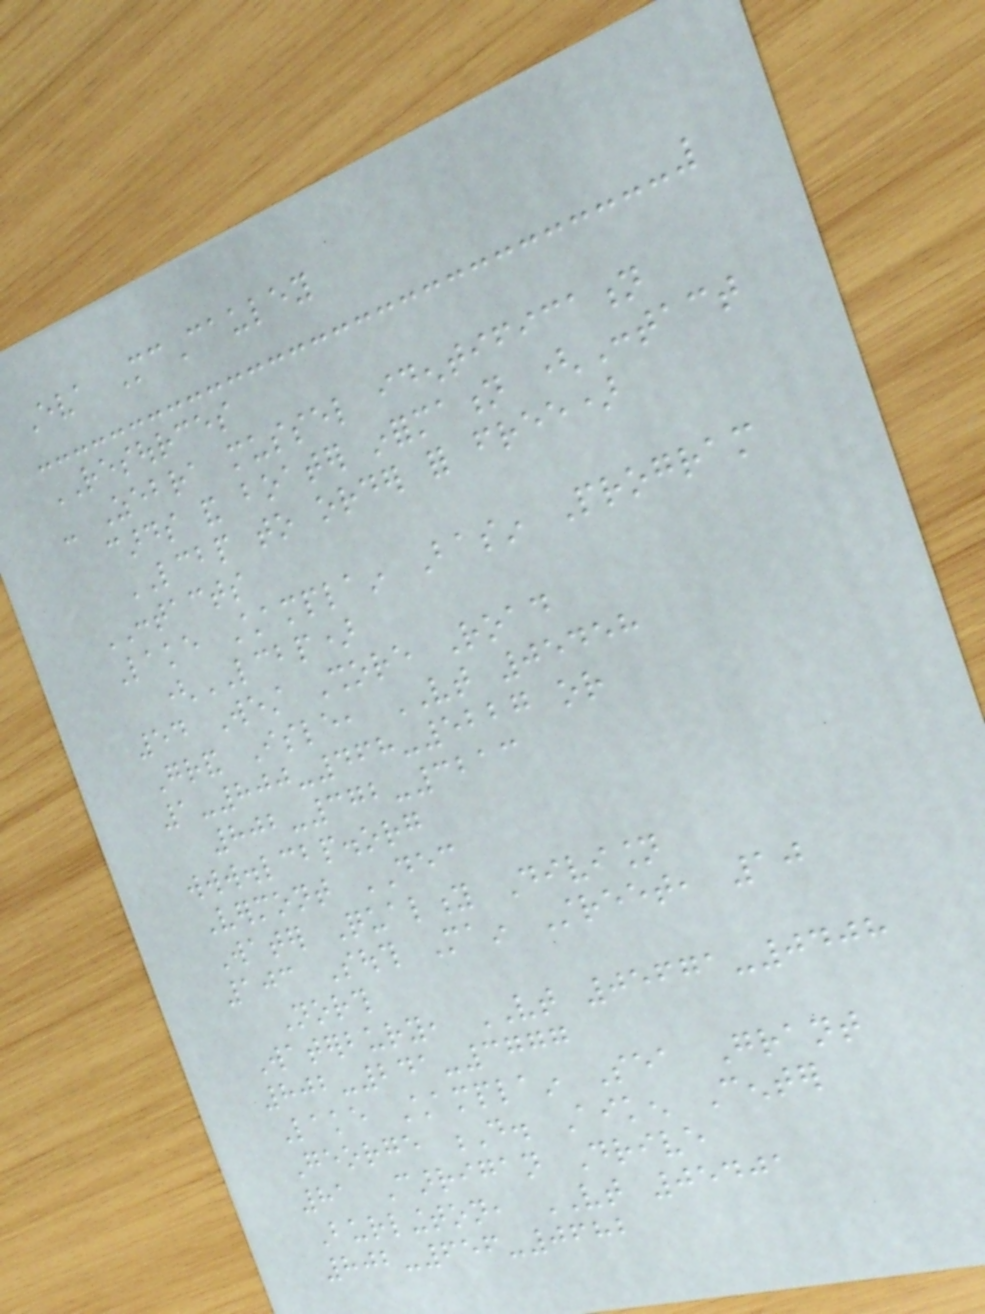Eva McCauley
RESOURCES
- Zebra mussel identification
cards and boater information (Contact
LCBP to order for free)
CONTACTS
Lake Champlain Basin Program
(LCBP)
54 West Shore Road
Grand Isle, VT 05458
1-800-468-5227 or
802-372-3213
www.lcbp.org
Vermont DEC
Water Quality Division
103 South Main Street, 10
North
Waterbury, VT 05671-0408
802-241-3777
Lake Champlain Sea Grant
George D. Aiken Center
81 Carrigan Drive
Burlington, VT 05401
802-656-0682
